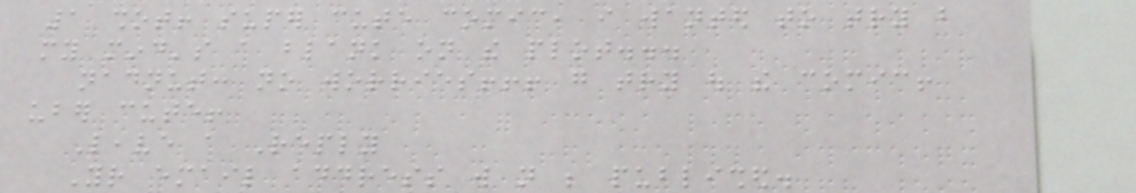1 shot! super cute comic, i wanted to try but
my mind's a blank on the plot...
nadnut: no worries!!! go try out the comic!
uber cute!
Leave a Reply
Your email address will not be published.
